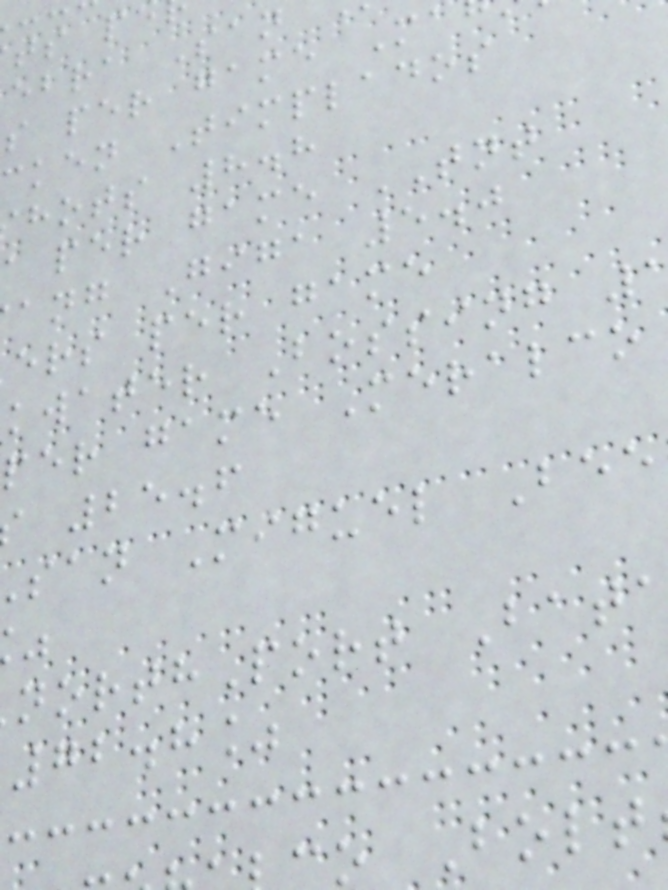ebra San
s per game Ma
ken Timplados
hots 8.8
per game TNT
ang Giga 5.0
ers per game
kwater Bossing
per game Meralco
25.6
san Miguel Bee
orthPort Bat
72.8%
o Bolt
